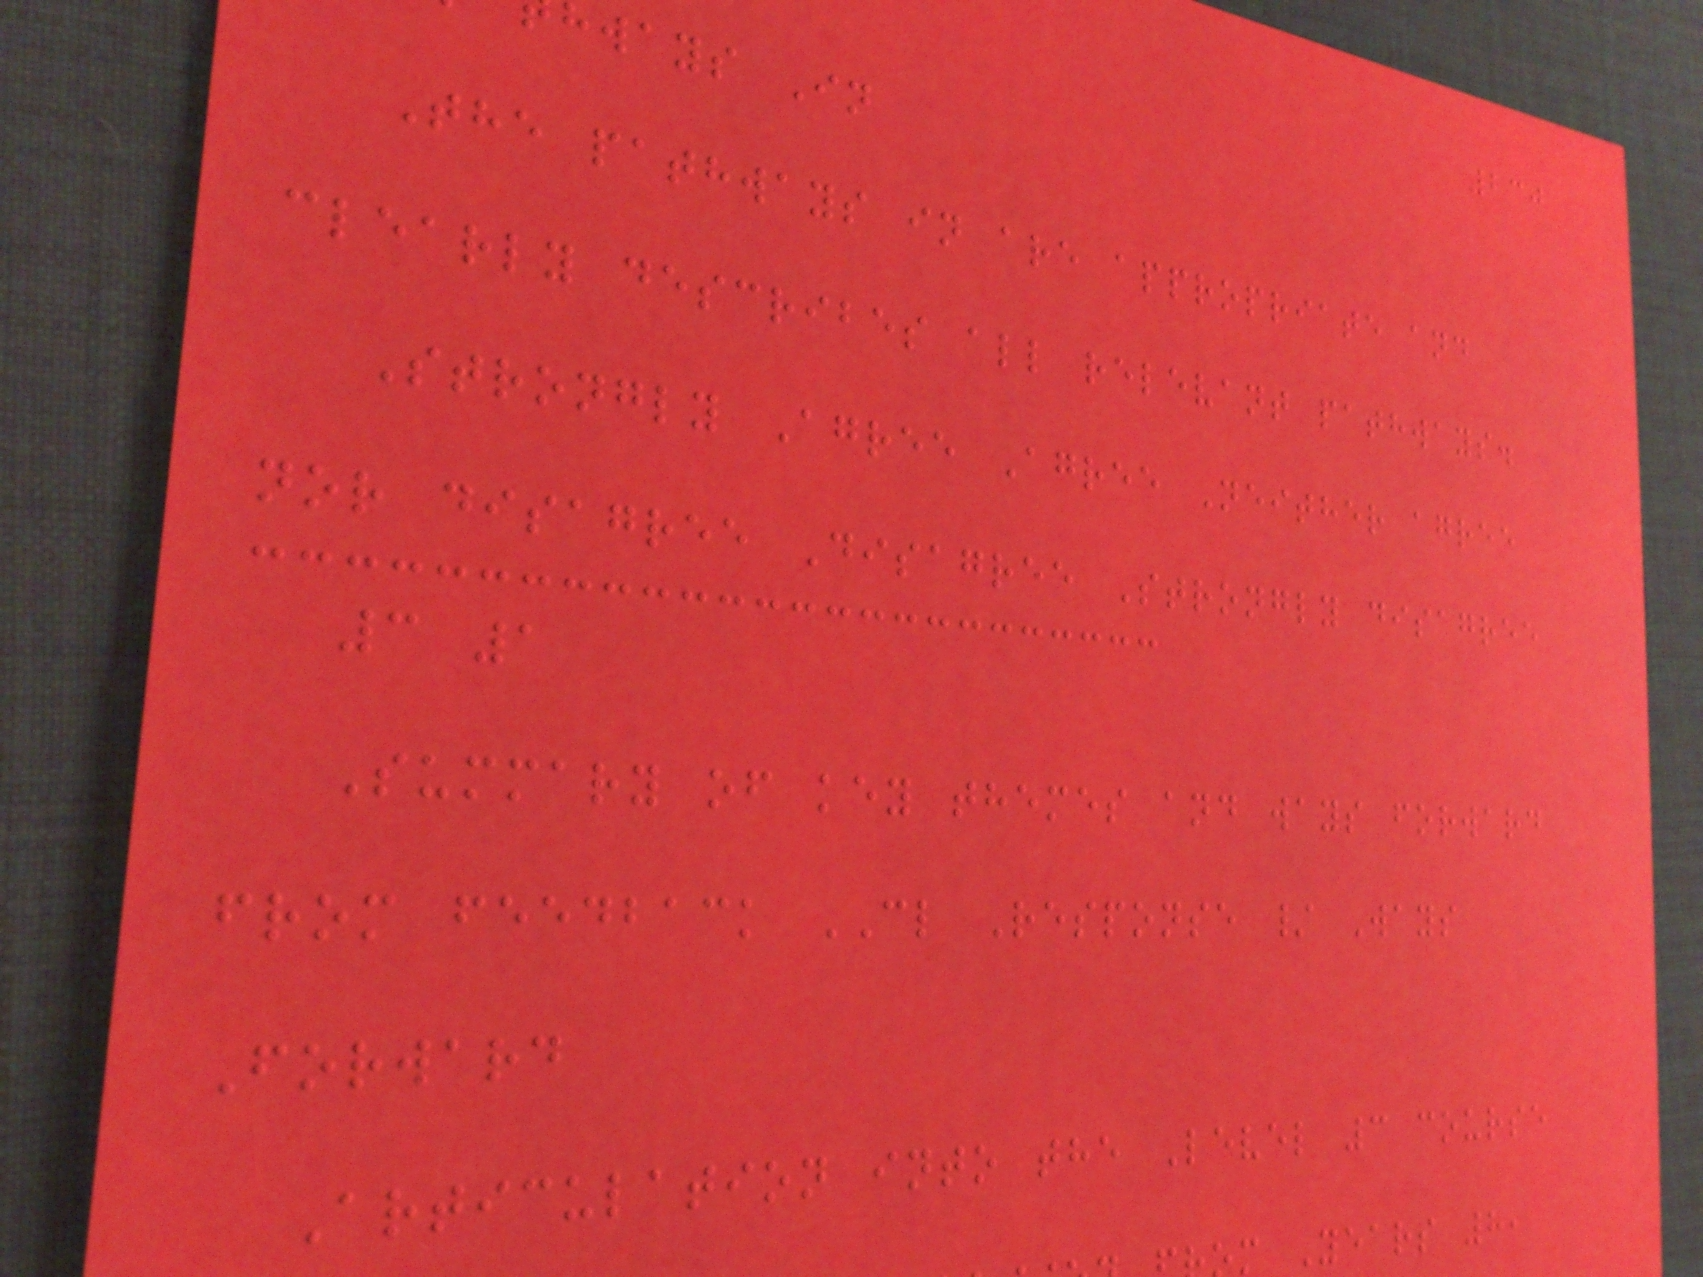230
ways In
The pathways in are appropriate and
clearly describes all relevant pathways.
Strongly Agree Agree Neither agree
nor disagree Disagree Strongly disagree
3 1
Summary of key themes and ways forward
from feedback CL Response / Ways
Forward
Articulation into the Level 3 course
m Years 8,
